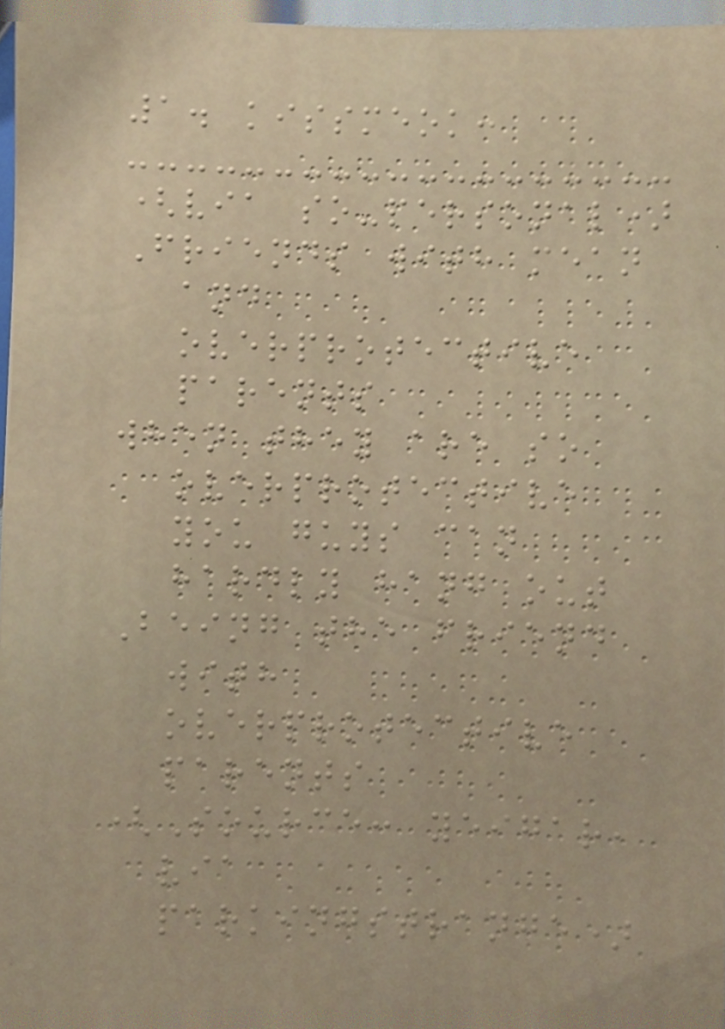1. kissmeok:
(via so-personal)
Friends with mean
and
overprotective
parents
when they are so
overprotective
you guys can
hardly hang out
Being the friend
with
overprotective
parents
(Source: yeigar,
via
parkingstrange)
